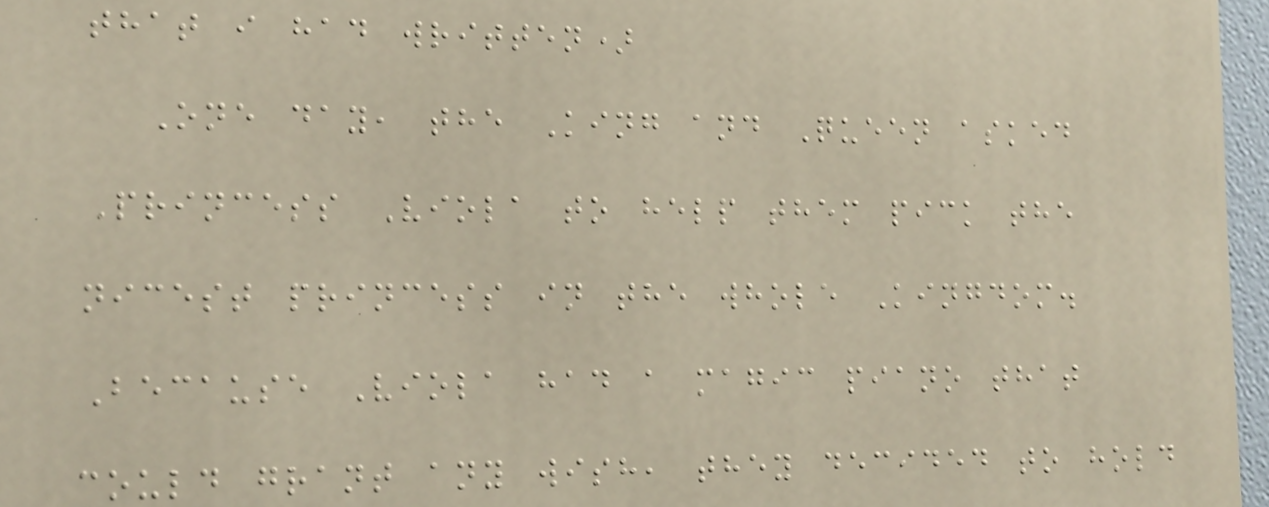that i had written)
One day, the King and Queen asked
Princess Viola to help them pick the
nicest princess in the whole Kingdom.
Because Viola had a magic piano that
could grant any wish, they decided to hold
